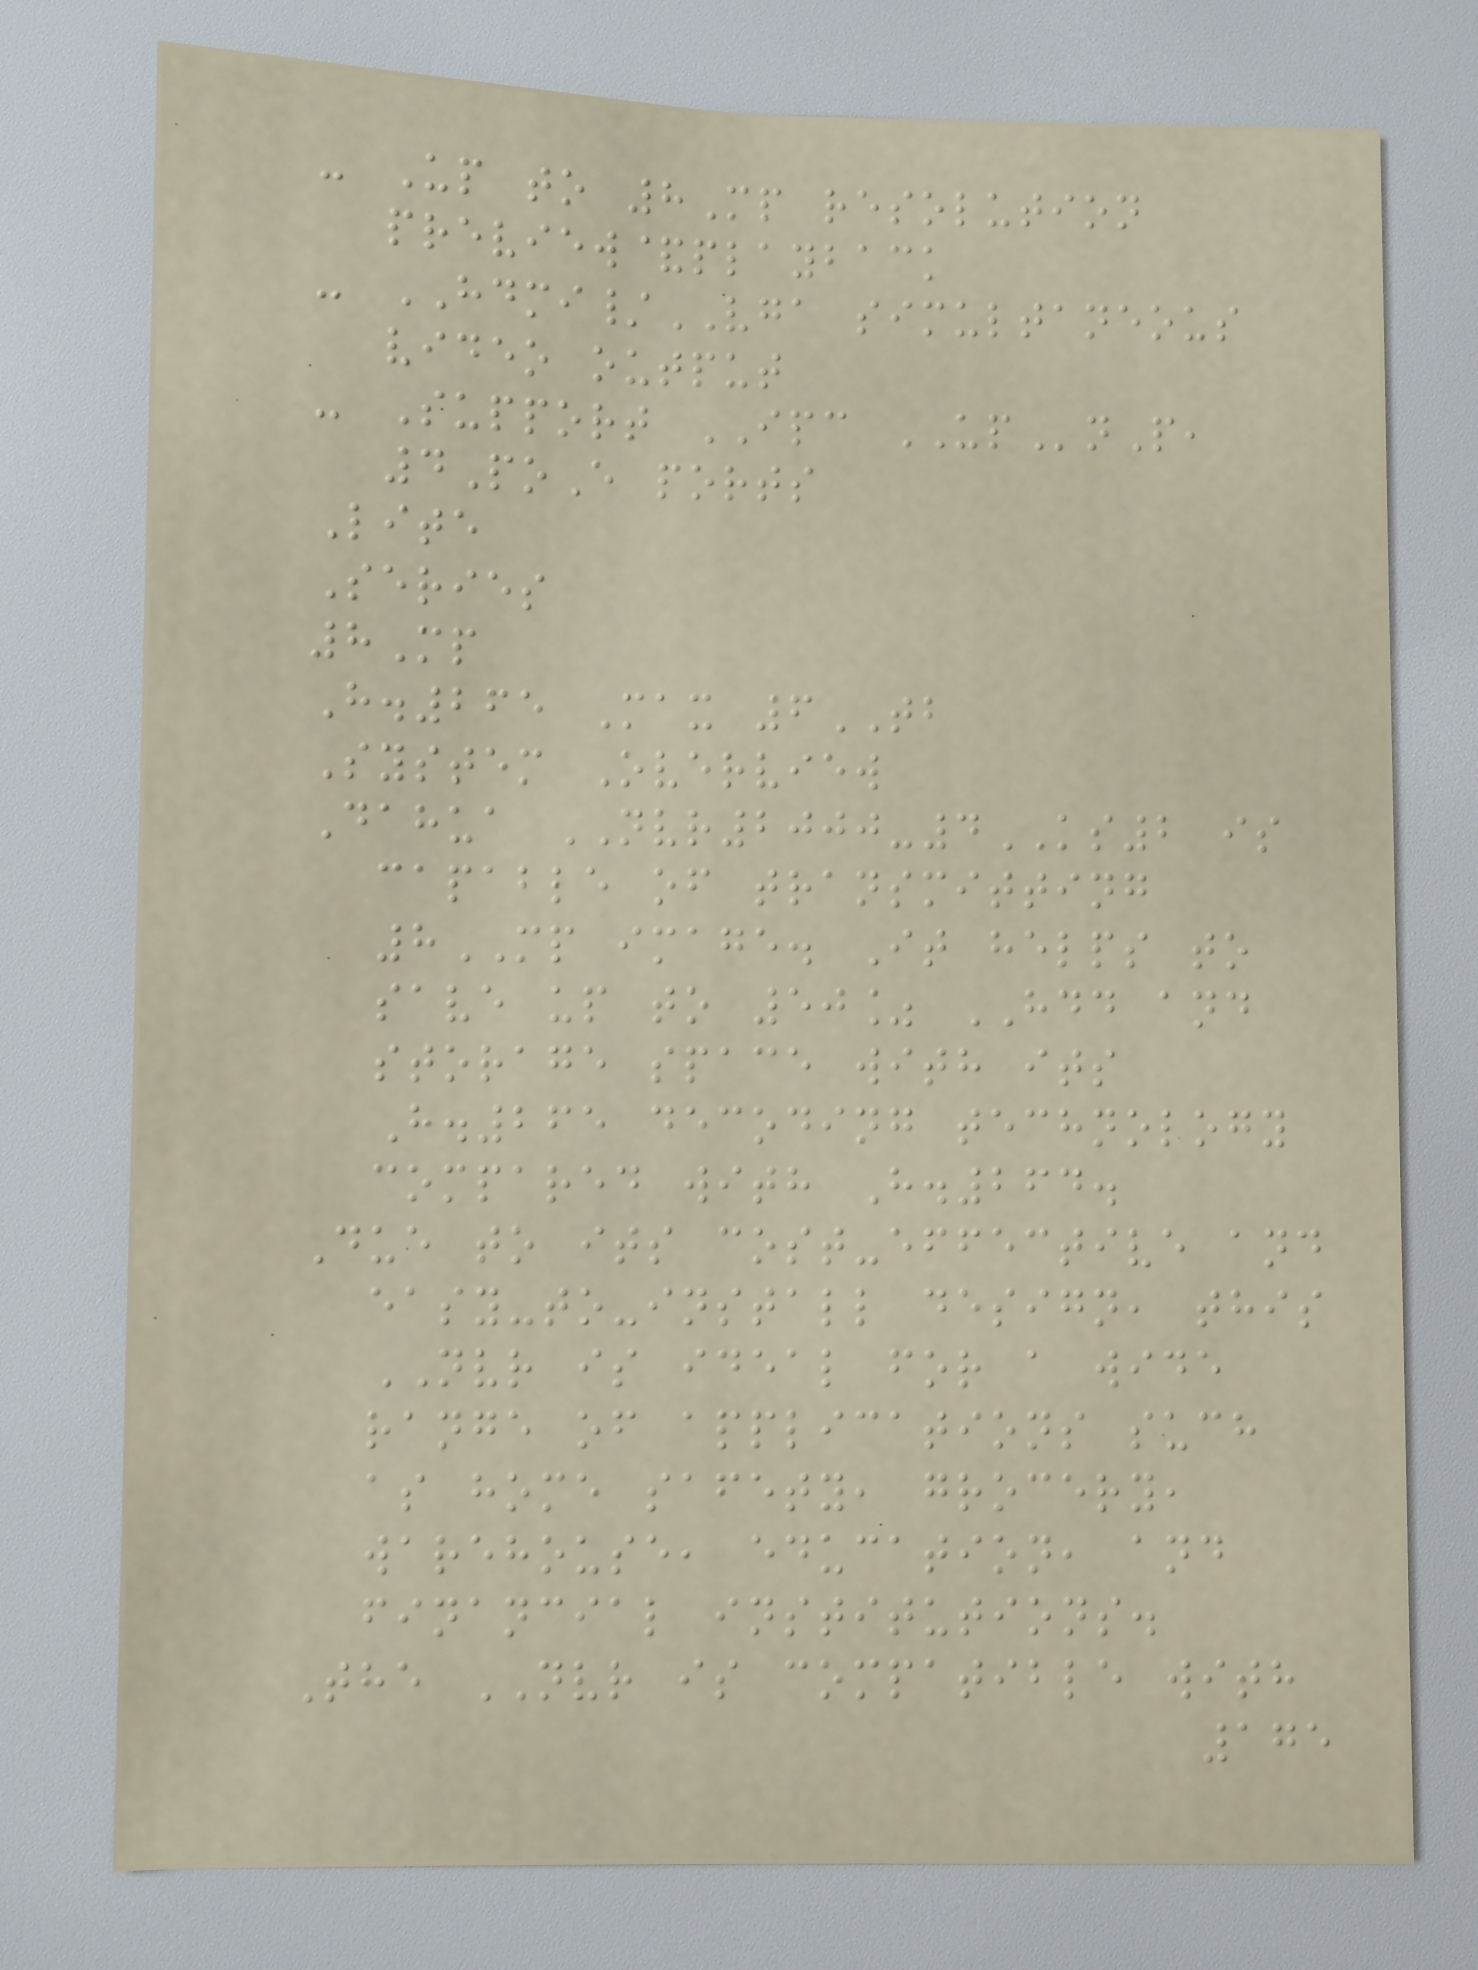- Up to 8Mp resolution
preview&playback
- HDMI/VGA simultaneous
video output
- Support IPC UPnP,
4PoE ports
Lite
Series
8Mp
H.265 Max 6TB
System Overview
Dahua NVR2000-4KS2 is
capable of transmitting
8MP image. It helps to
save up to 50% HDD and
storage space with its
H.265 decoding technology
compared with H.264.
Due to its cost-effective and
easy-to-install design, this
NVR is ideal for a wide
range of applications such
as home safety, grocery,
warehouse, education, and
financial institutions.
The NVR is compatible with
175
